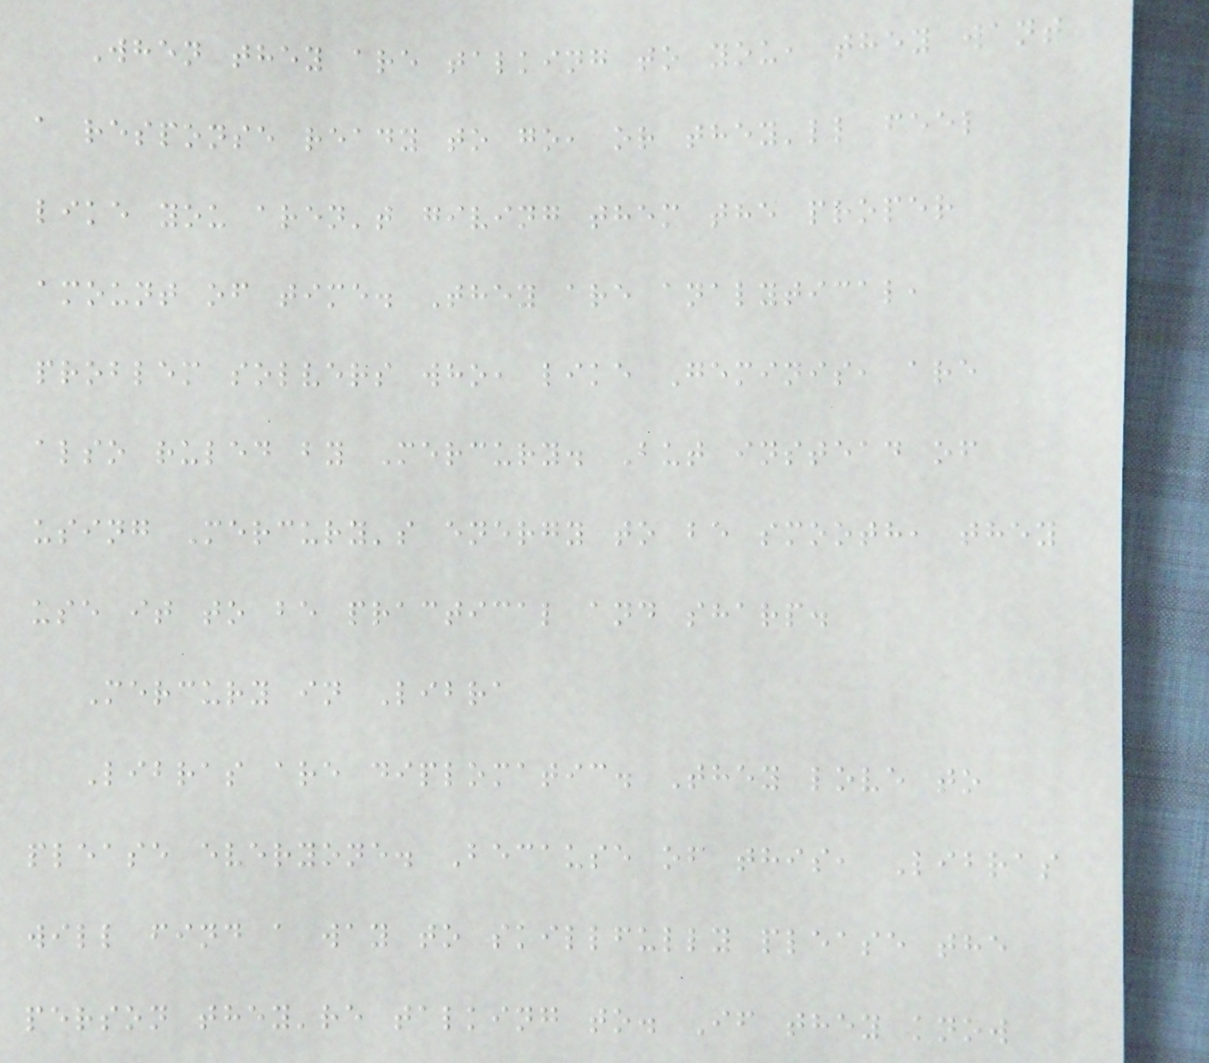When they are talking to you, they want
a response ready to go, or they'll feel
like you aren't giving them the proper
amount of time. They are analytical,
problem solvers who, like Geminis, are
also ruled by Mercury. But instead of
using Mercury's energy to be smooth, they
use it to be practical and sharp.
Mercury in Libra
Libras are diplomatic. They love to
please everyone. Because of this, Libras
will find a way to skillfully please the
person they're talking to. If they know
